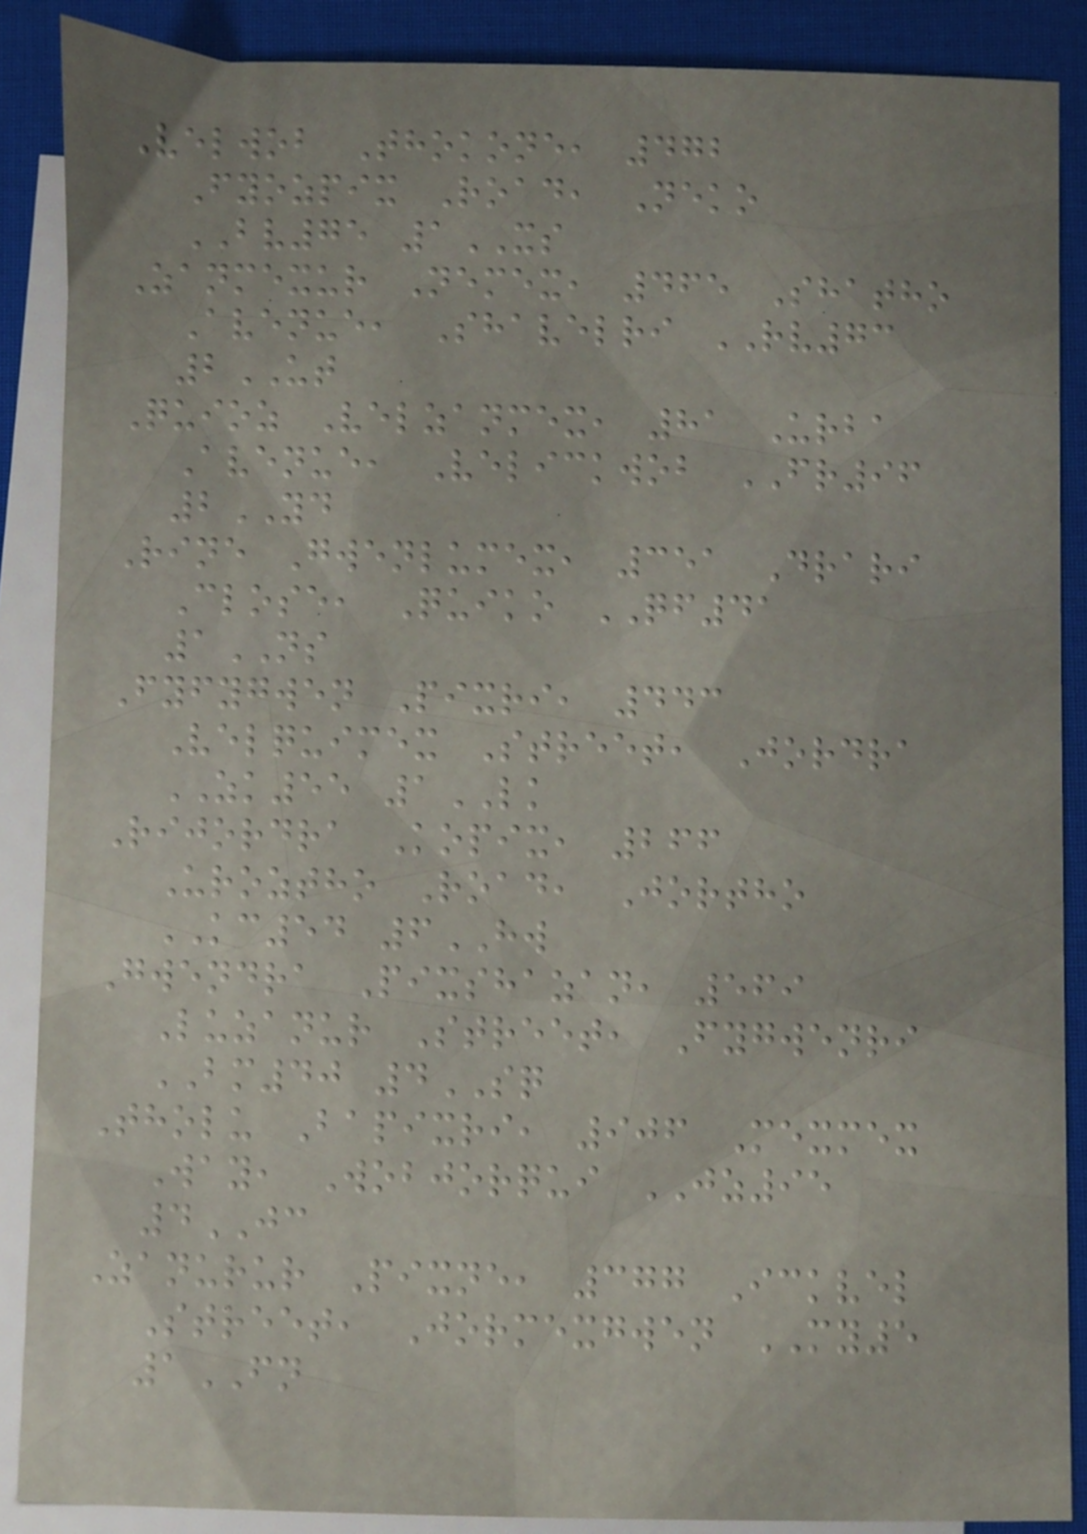Velwob Thokone, 472
Fyozpix Road, Neko
BV75 1XS
Zanmexur Nemex, 465 Shatho
Avenue, Shavelri RV73
2UT
Quioz Velzanmex, 81 Urba
Avenue, Velickwob FR96
2YD
Rine Gwenlumex, 351 Drari
Close, Quiko QF41
1NS
Fyfygwen Pixri, 443
Velquimex Street, Jordra
ZK55 1LK
Rijordra Kopix, 266
Uroztho Road, Jortho
KC54 6HW
Gwendra Pixshazan, 569
Luzanur Street, Fygwenri
BM40 4SQ
Tholu Bapixri, 906 Mexmex
Way, Wobjorqui JZ95
4JC
Zanurur Pixne, 377 Ickvel
Street, Jormexgwen MY5
1FN
